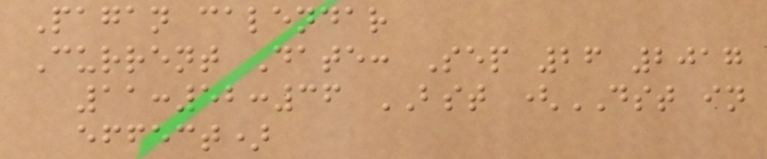Pagan calendar
Current Date: Sep 26 2017
11:52:36 BST (DST in
effect)
